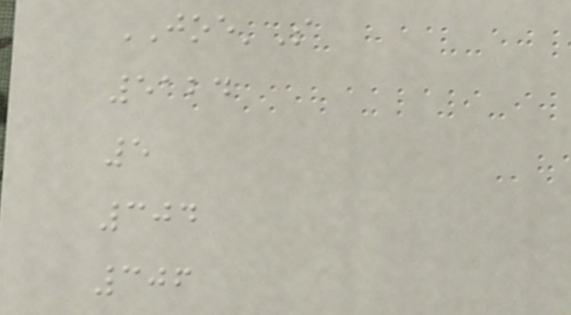JOE'S
5124
5
304
306
